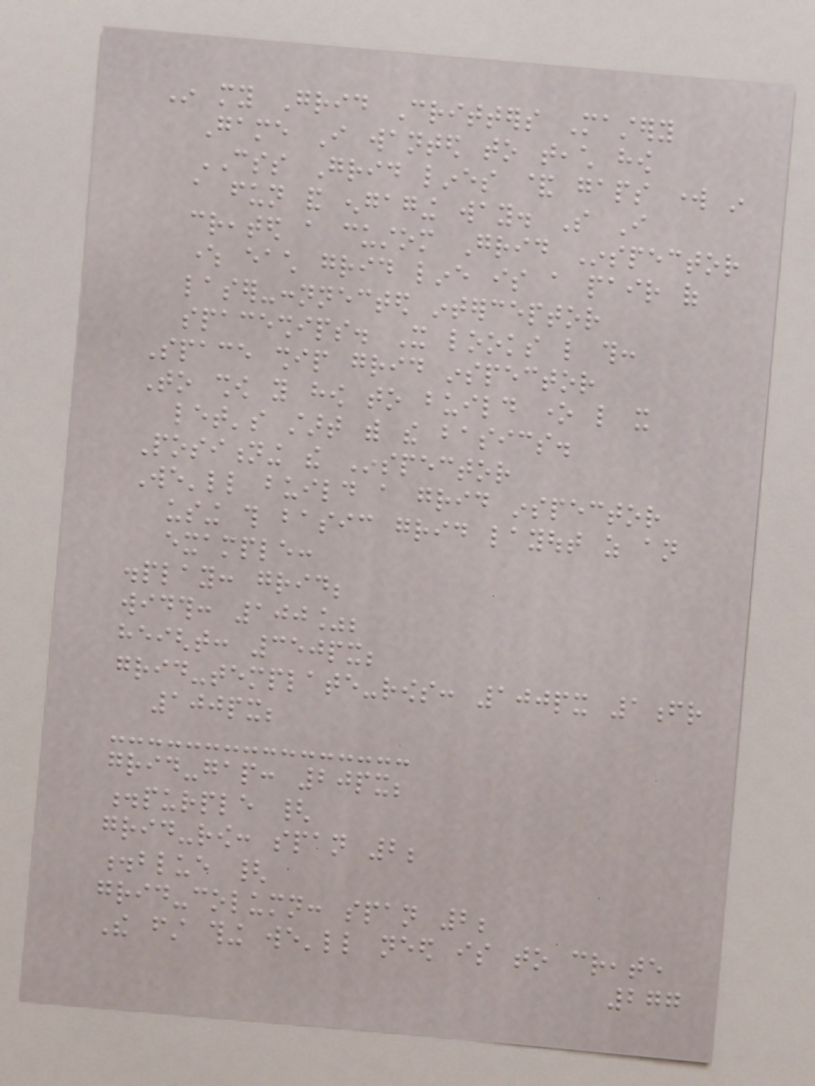In my Grid Critters Mastery
Game I wanted to teach how
CSS Grid lines & gaps work in
a fun and engaging way. So I
created a custom Grid Inspector
where each grid line is a pair of
laser-connnected interceptor
spaceships. It looks like this:
Space ship grid inspector
To show you how to build one like it
let's start with the basics.
Positioning the Inspector
We'll build a grid inspector
using this basic grid layout as an
example:
display: grid;
width: 100%;
height: 350px;
grid-template-rows: 100px 1fr
100px;
grid-gap: 20px;
.purple {
grid-row: span 2;
.blue {
grid-column: span 2;
The first thing we'll need is to create
277
